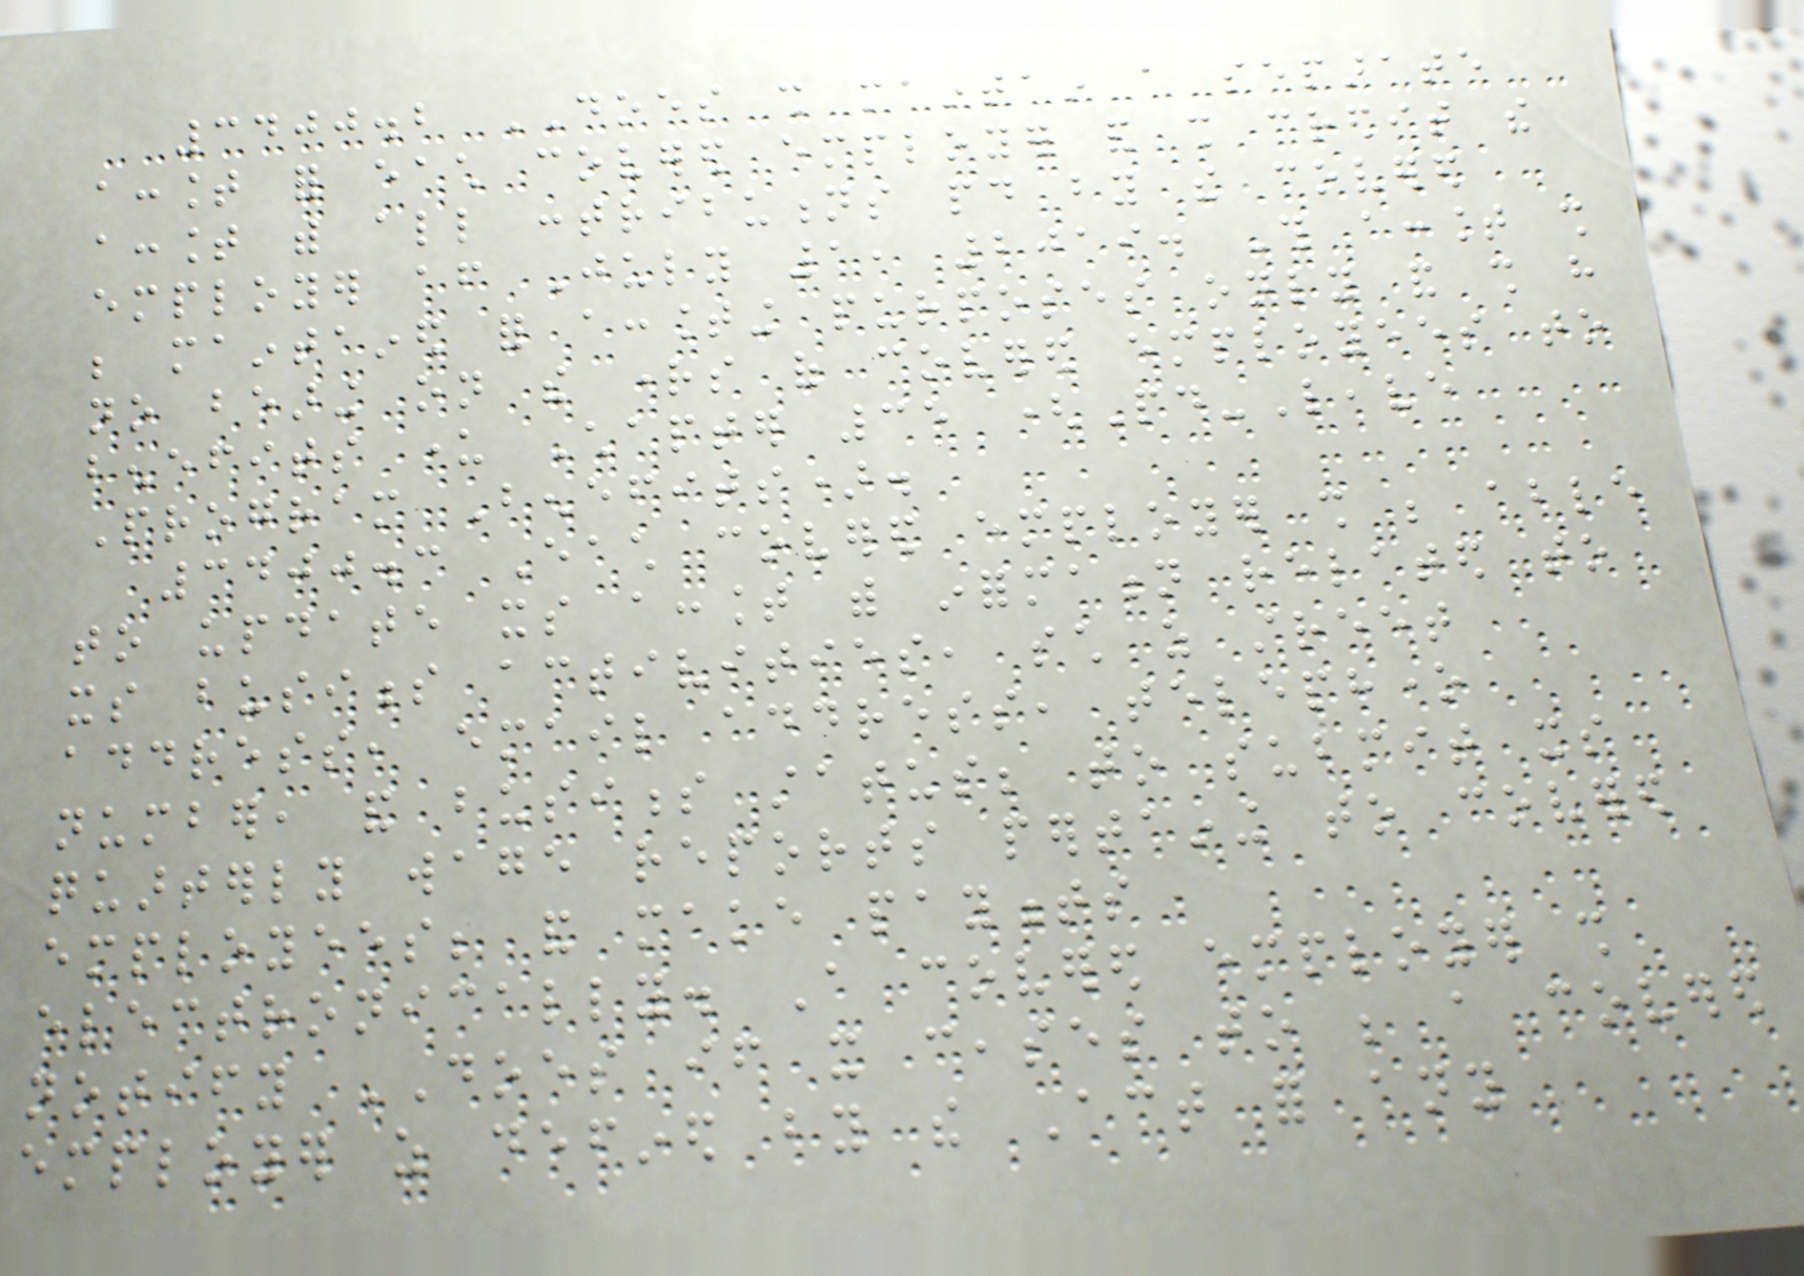3400.2 DOES shall maintain a separate
account for each covered employer and shall credit the
account with all contributions paid by the covered
employer after July 1, 2019. This account shall
be maintained for accounting purposes only and shall have
no bearing on the rights of covered employees to
benefits under Chapter 35 (Paid-Leave
Program Benefits).
3400.3 Each covered employer shall be able
to update its account with information related to
its business activities, such as street
address, email address, telephone
number, and business status; to submit its
quarterly wage reports pertaining to covered
employees; and make payments
electronically. A covered employer shall
notify DOES if it ceases to be a covered
employer as defined by the Act for any
